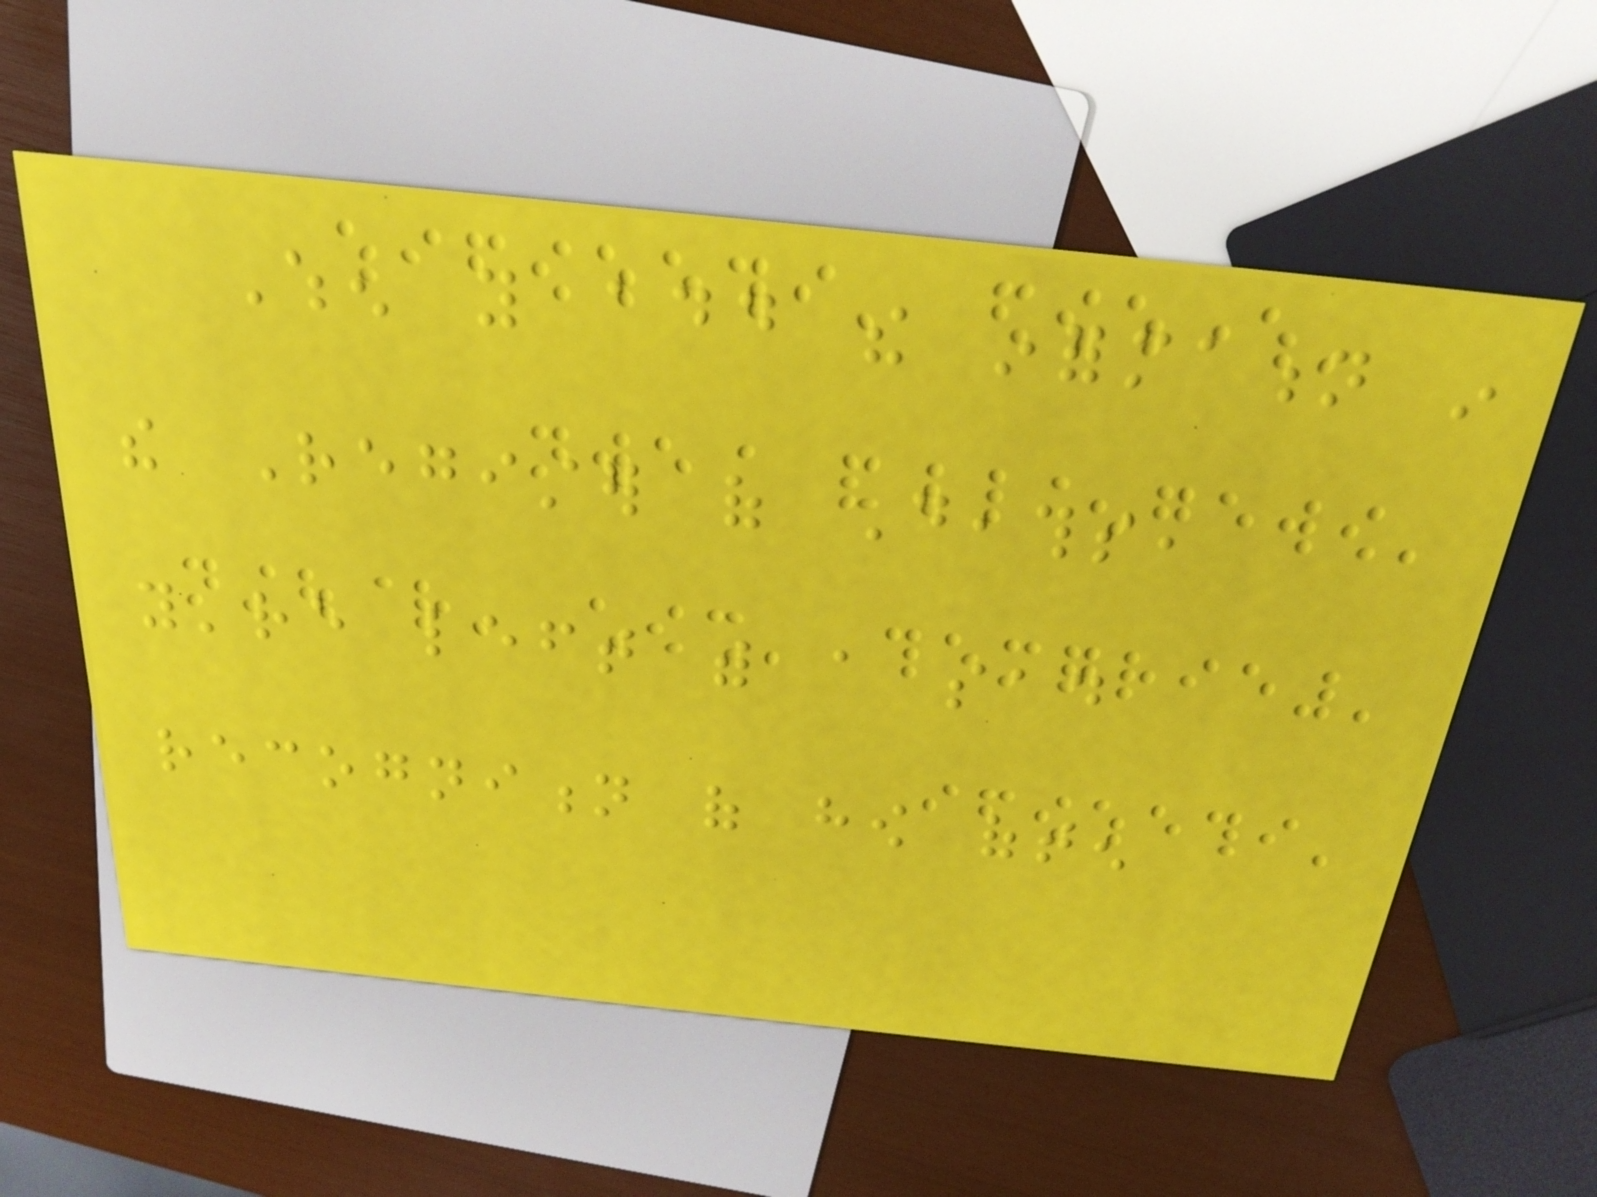When you add the information in
the Register of Deaths,
you're left with a sad
recognition of how often
